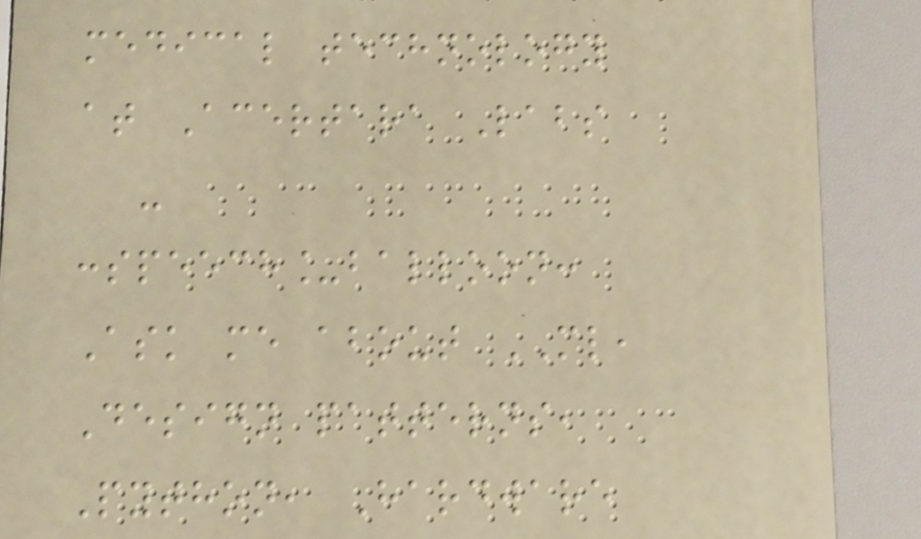medical technology
at Acertara Labs
-
:speech_balloon:
Ask me about ML,
Design patterns,
Python, Hardware
